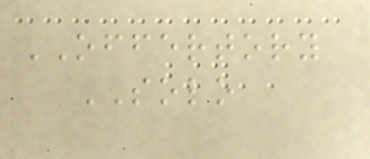OFFERTORY
SOLO
